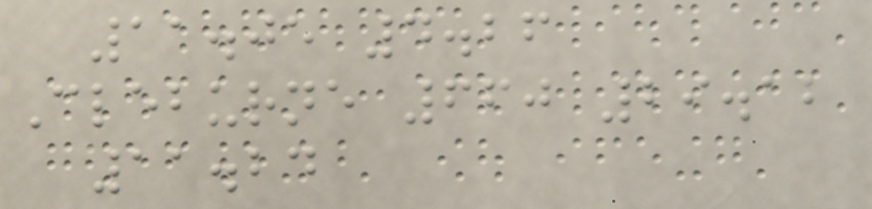11.05 4.26
Cleburne 660 29.12
11.24
